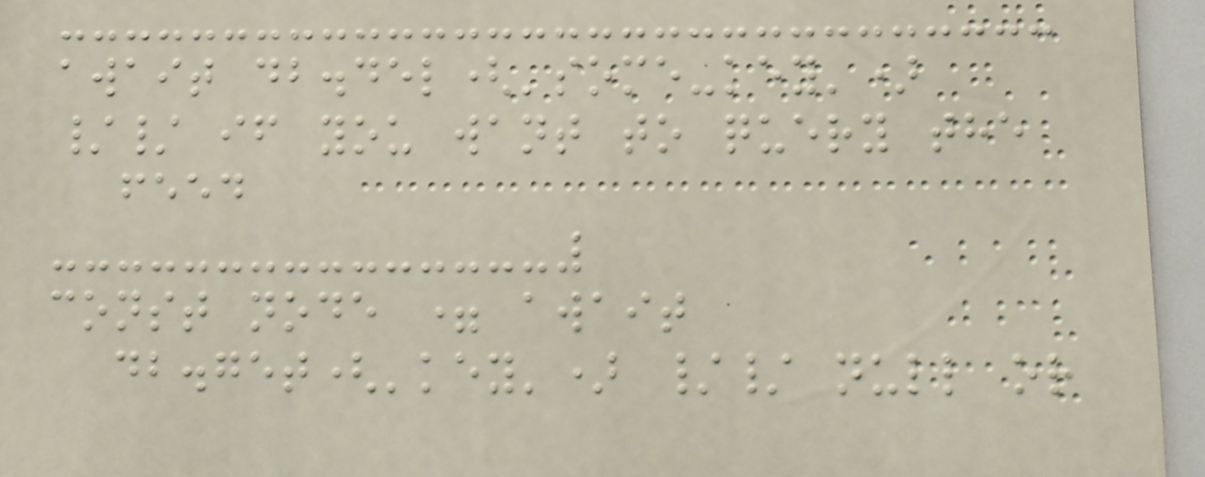await db.del('some-key')
// if you want to query the
feed
const node = await
db.get('key') // null or
